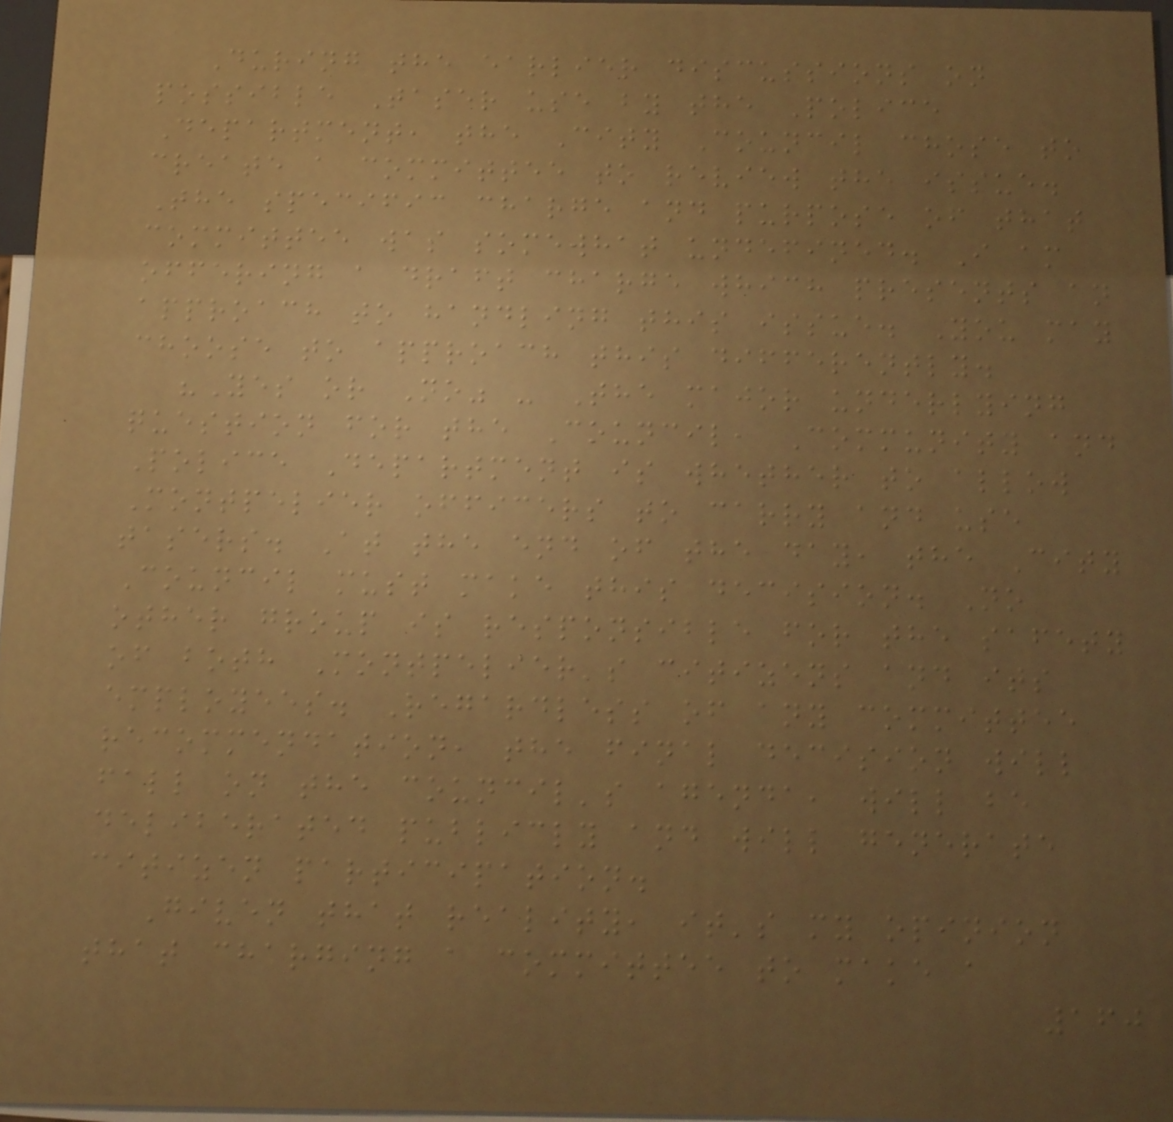During the earlier discussions on
possible Taser use by the Police
Department, the City Council chose to
create a committee to review the issue.
The specific charge and purpose of that
committee was somewhat undefined. I am
offering a draft charge which presents an
approach to handling this issue. You may
choose to approach this differently.
"Yes or No" - The major underlying
question for the Council, Community and
Police Department is whether to allow
Montpelier officers to carry and use
tasers. At the end of the day, the City
Council must make this decision. No
other group is responsible for the safety
of both Montpelier's citizens and its
employees. Regardless of any committee
recommendation, the final decision will
fall on the council's agenda, will be
deliberated publicly and will generate
citizen participation.
Given that reality, it's my opinion
that charging a committee to make a
160
